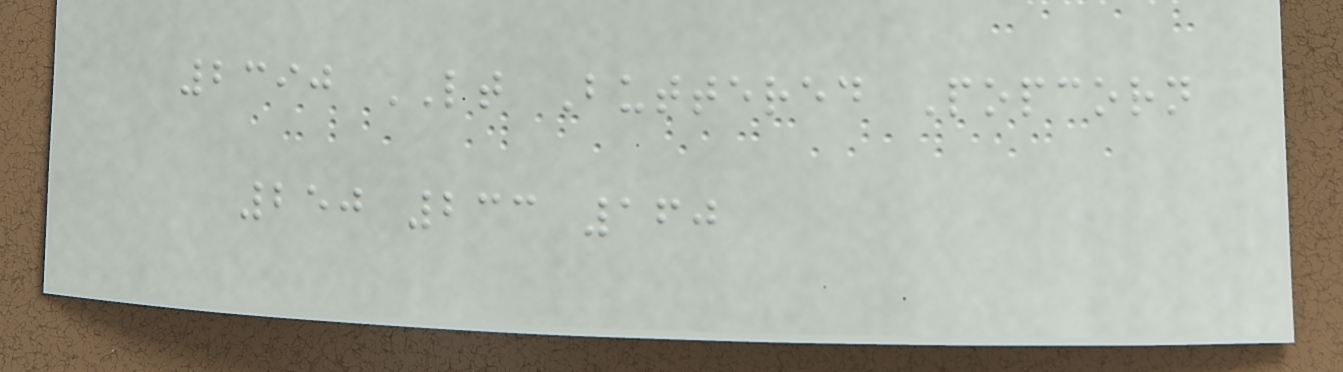2390 LT Buttered Popcorn
250 233 160
